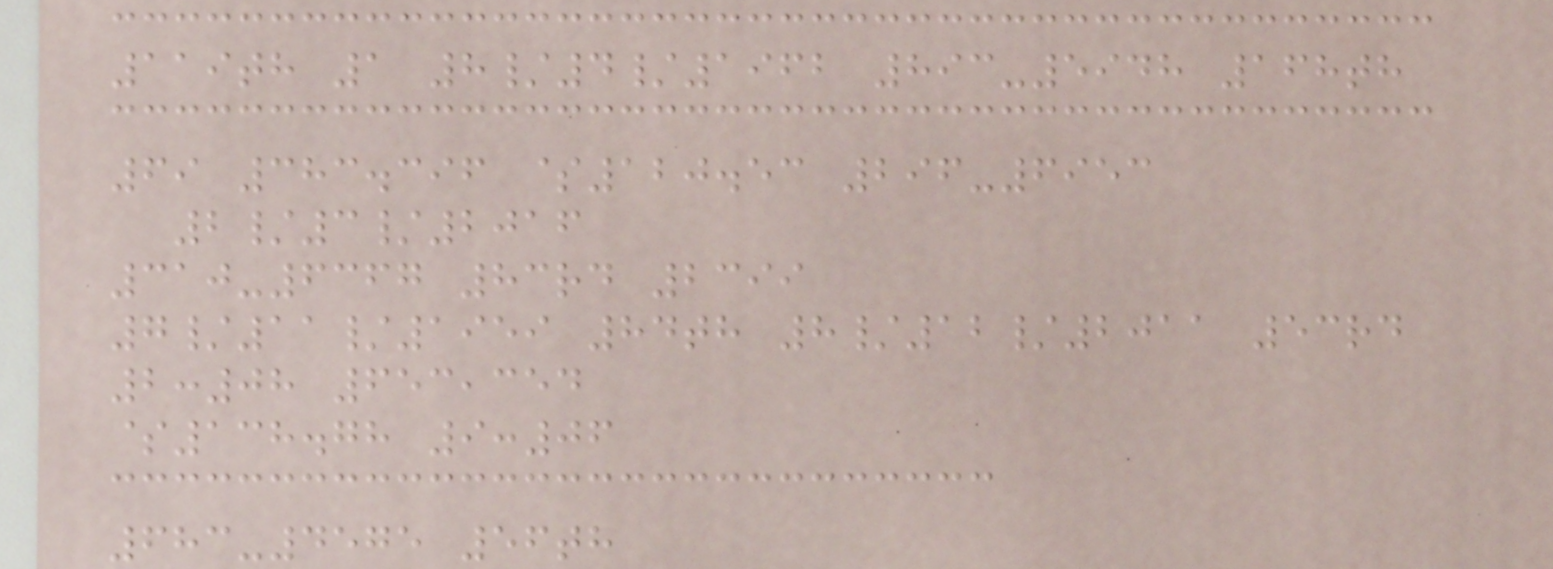119th 1 8/4/1962 893-5948 168th
69 383.396 $120.53 296-6953
2/3/2016
310-6367 83rd 2399
7/11/1959 84th 8/12/2011 53rd
2:08 653,354
$138.78 9:06
683-4575 56th
